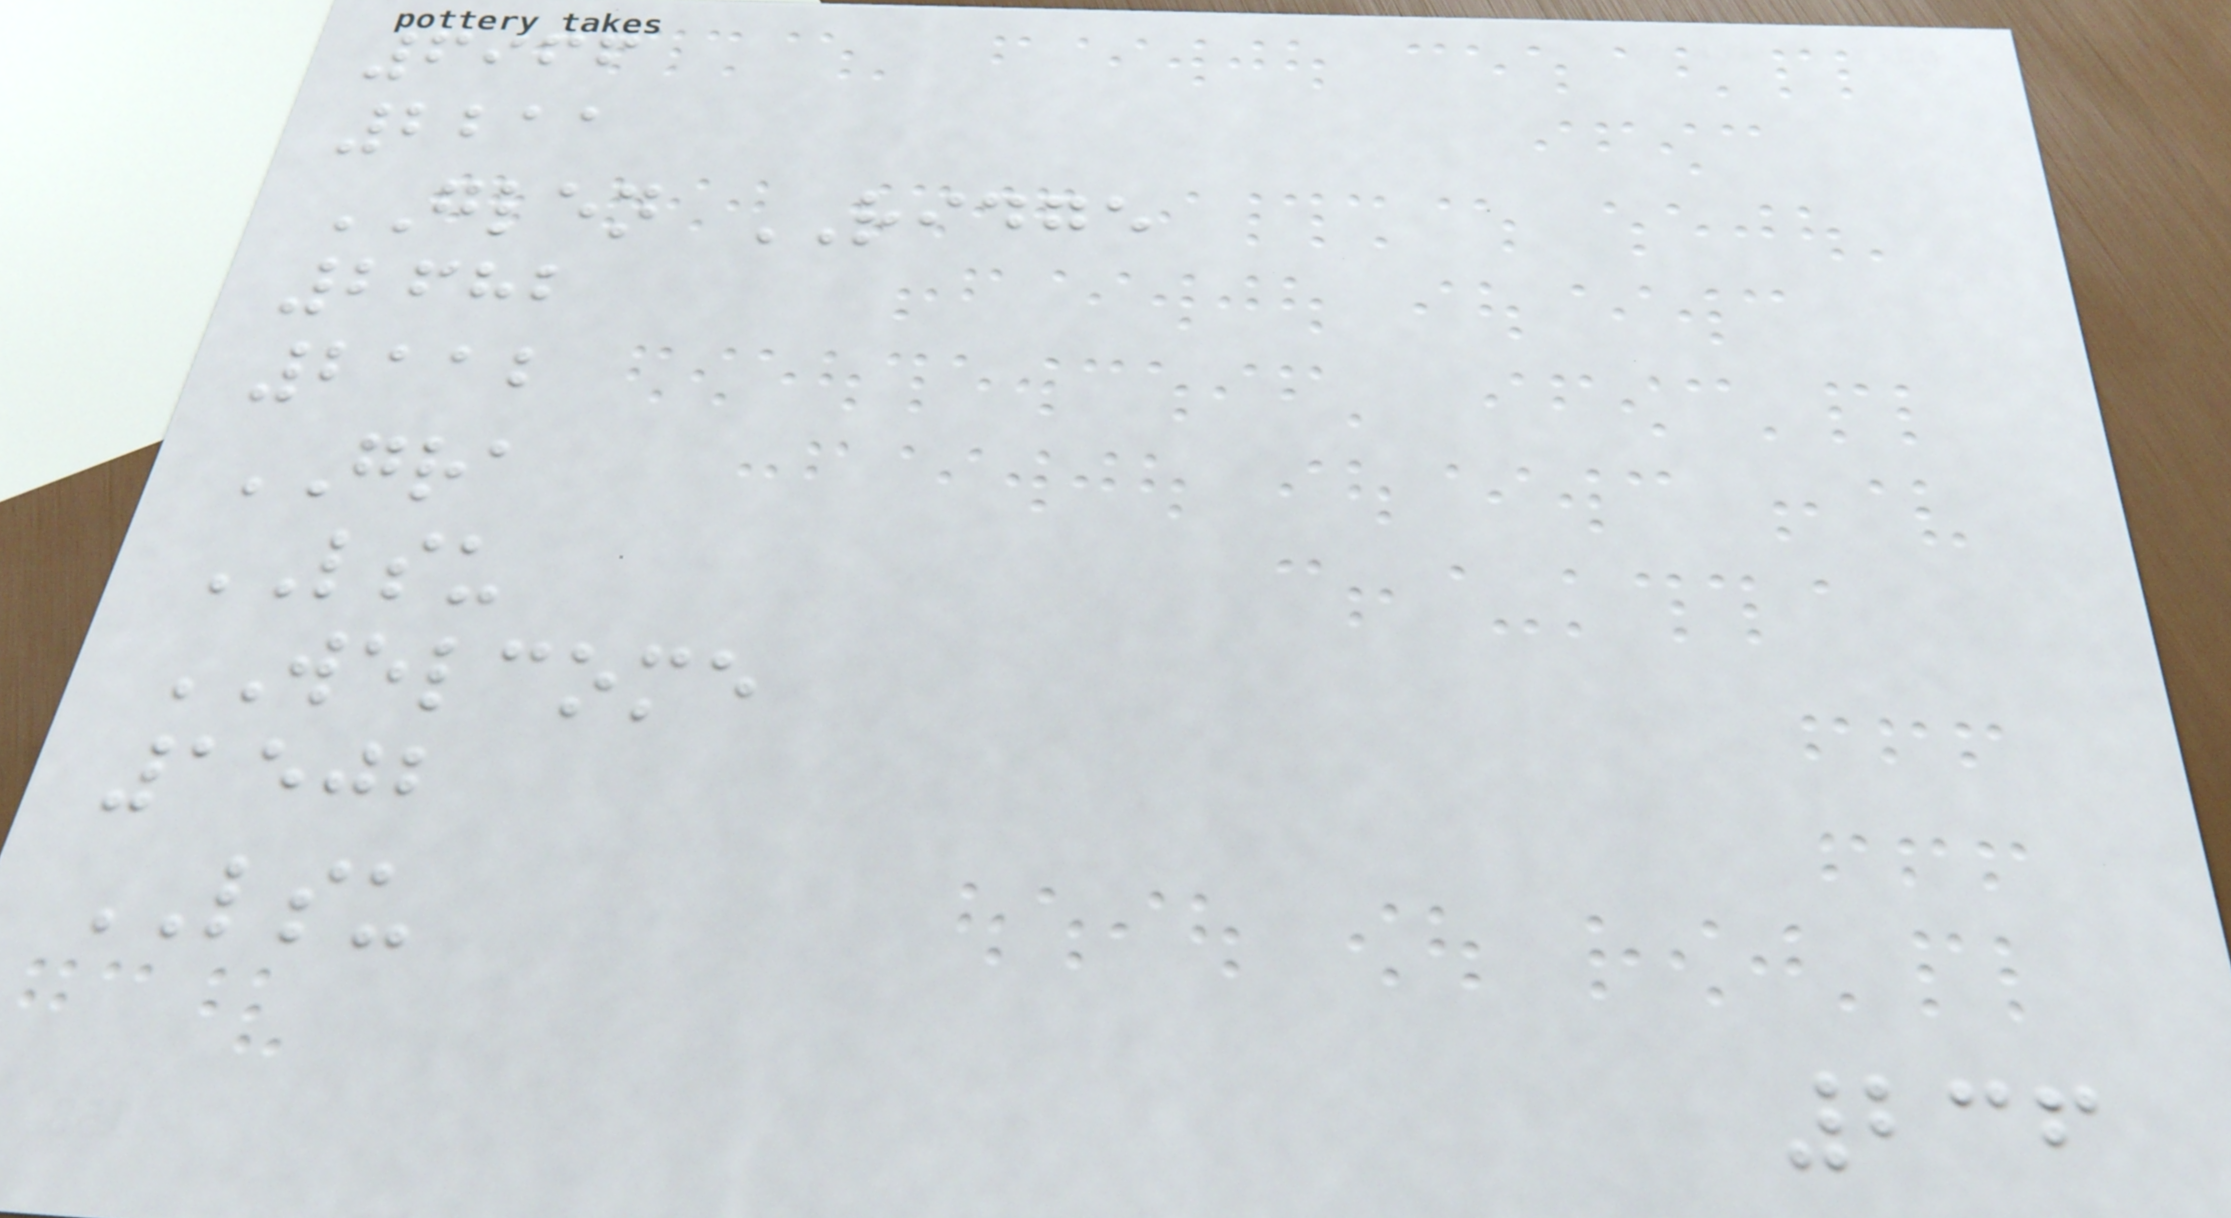6966
2211
GLEN RIDGE
2682
2112
GRA
LSU
WELCOME
1502
LSU
236
